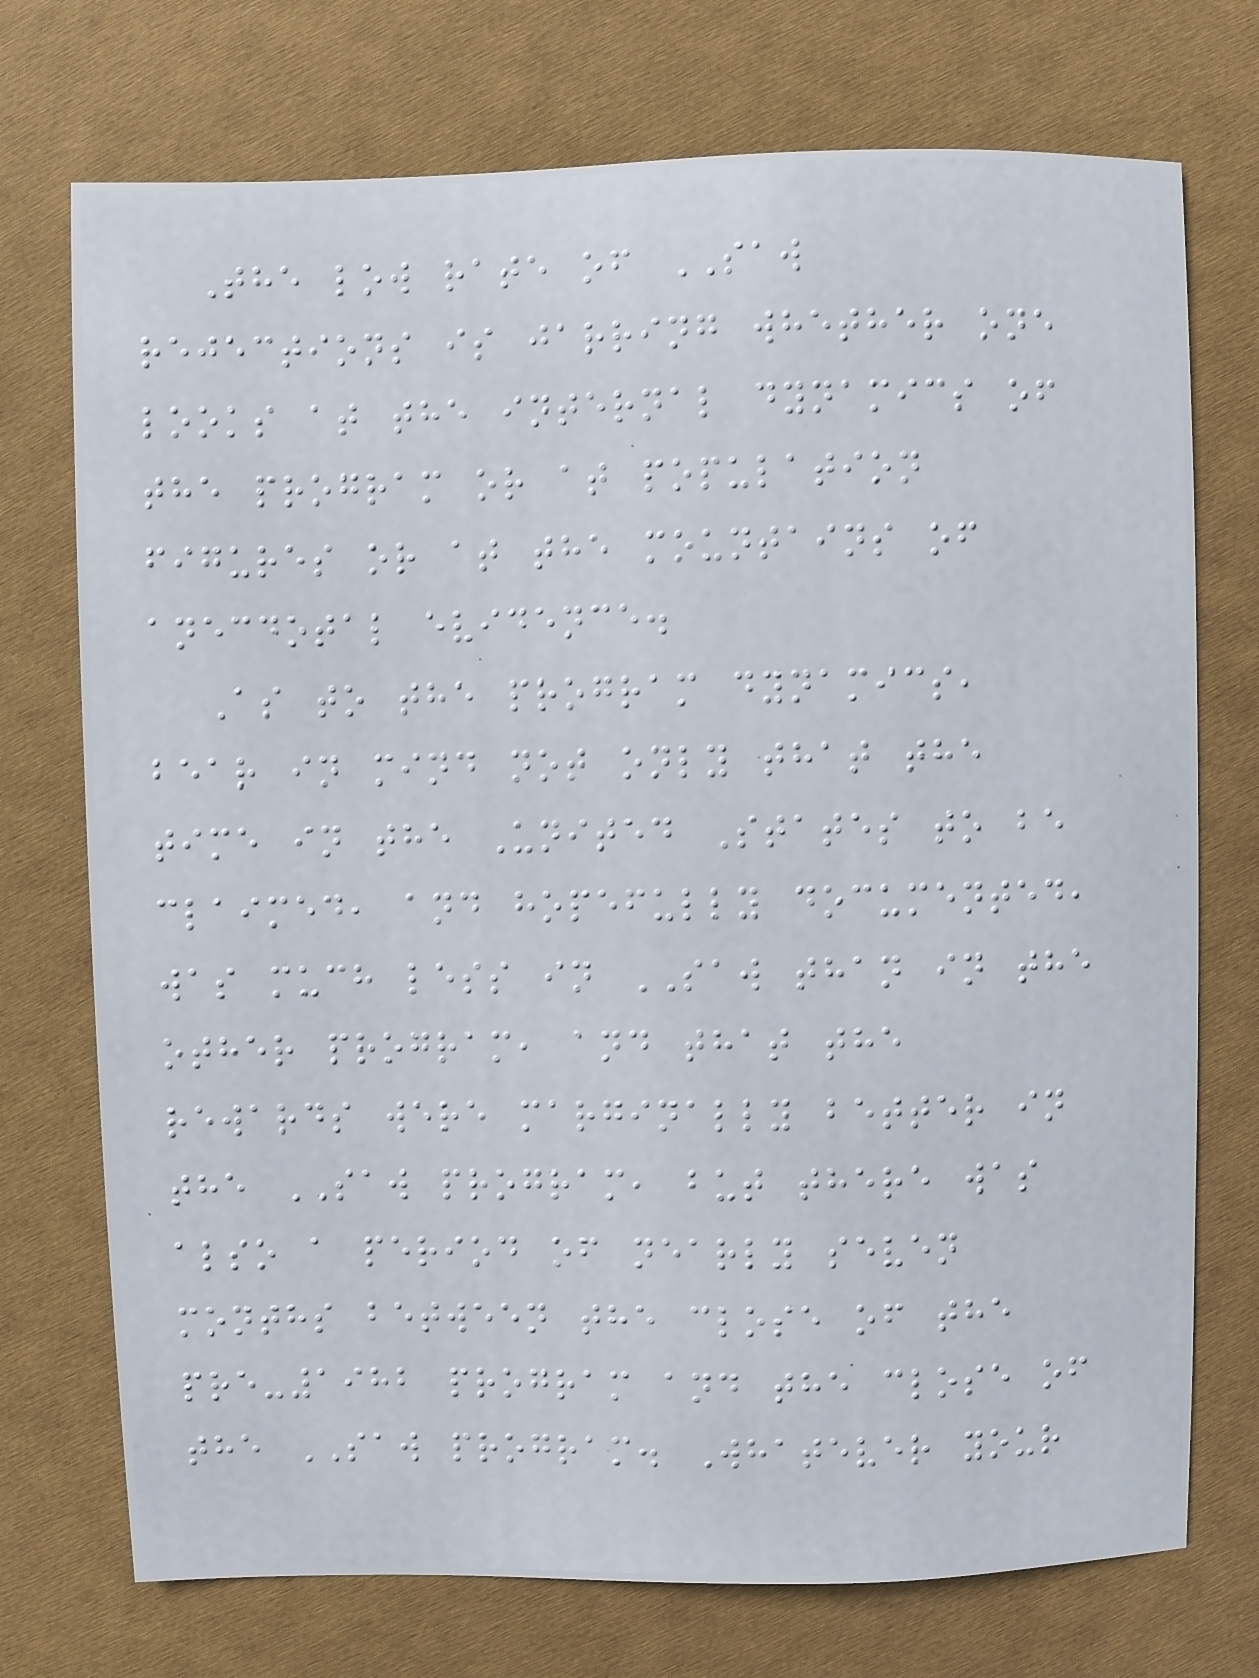The low rate of SAW
rejections is jarring whether one
looks at the internal dynamics of
the program or at population
figures or at the mountains of
anecdotal evidence.
As to the program dynamics,
bear in mind not only that the
time in the United States to be
claimed, and hopefully documented,
was much less in SAW than in the
other program, and that the
rewards were marginally better in
the SAW program, but there was
also a period of nearly seven
months between the close of the
pre-1982 program and the close of
the SAW program. Whatever your
